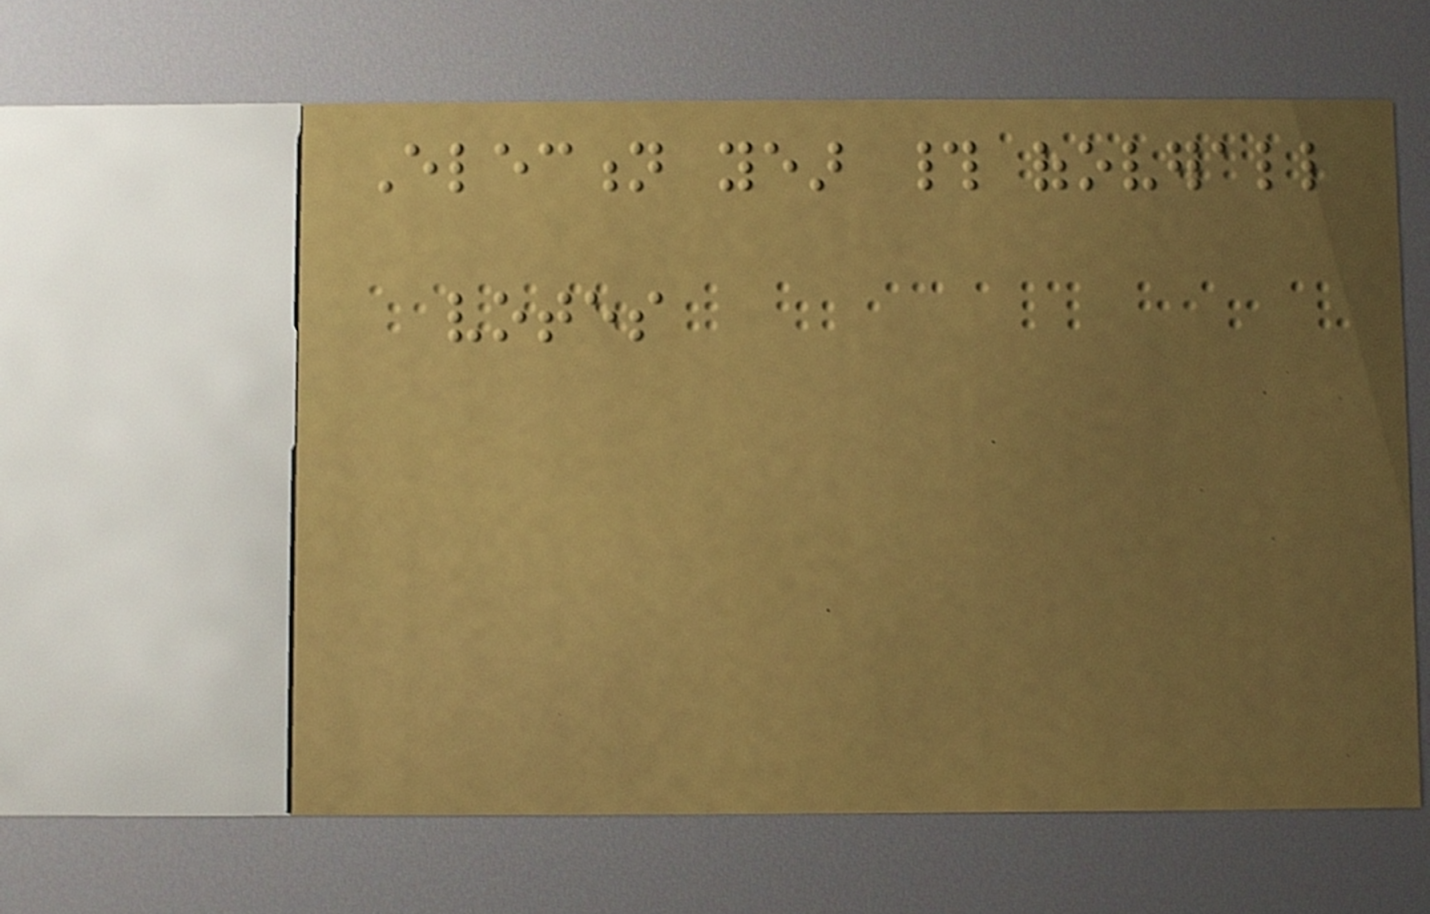Election year # ofoverall
votes
